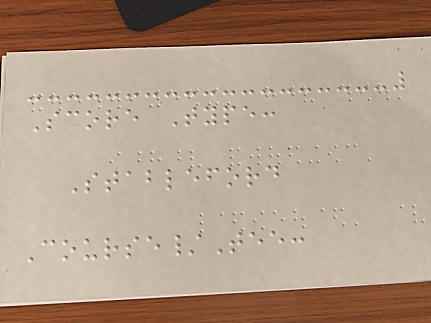Score Type:
Stableford
Course/Tee:
